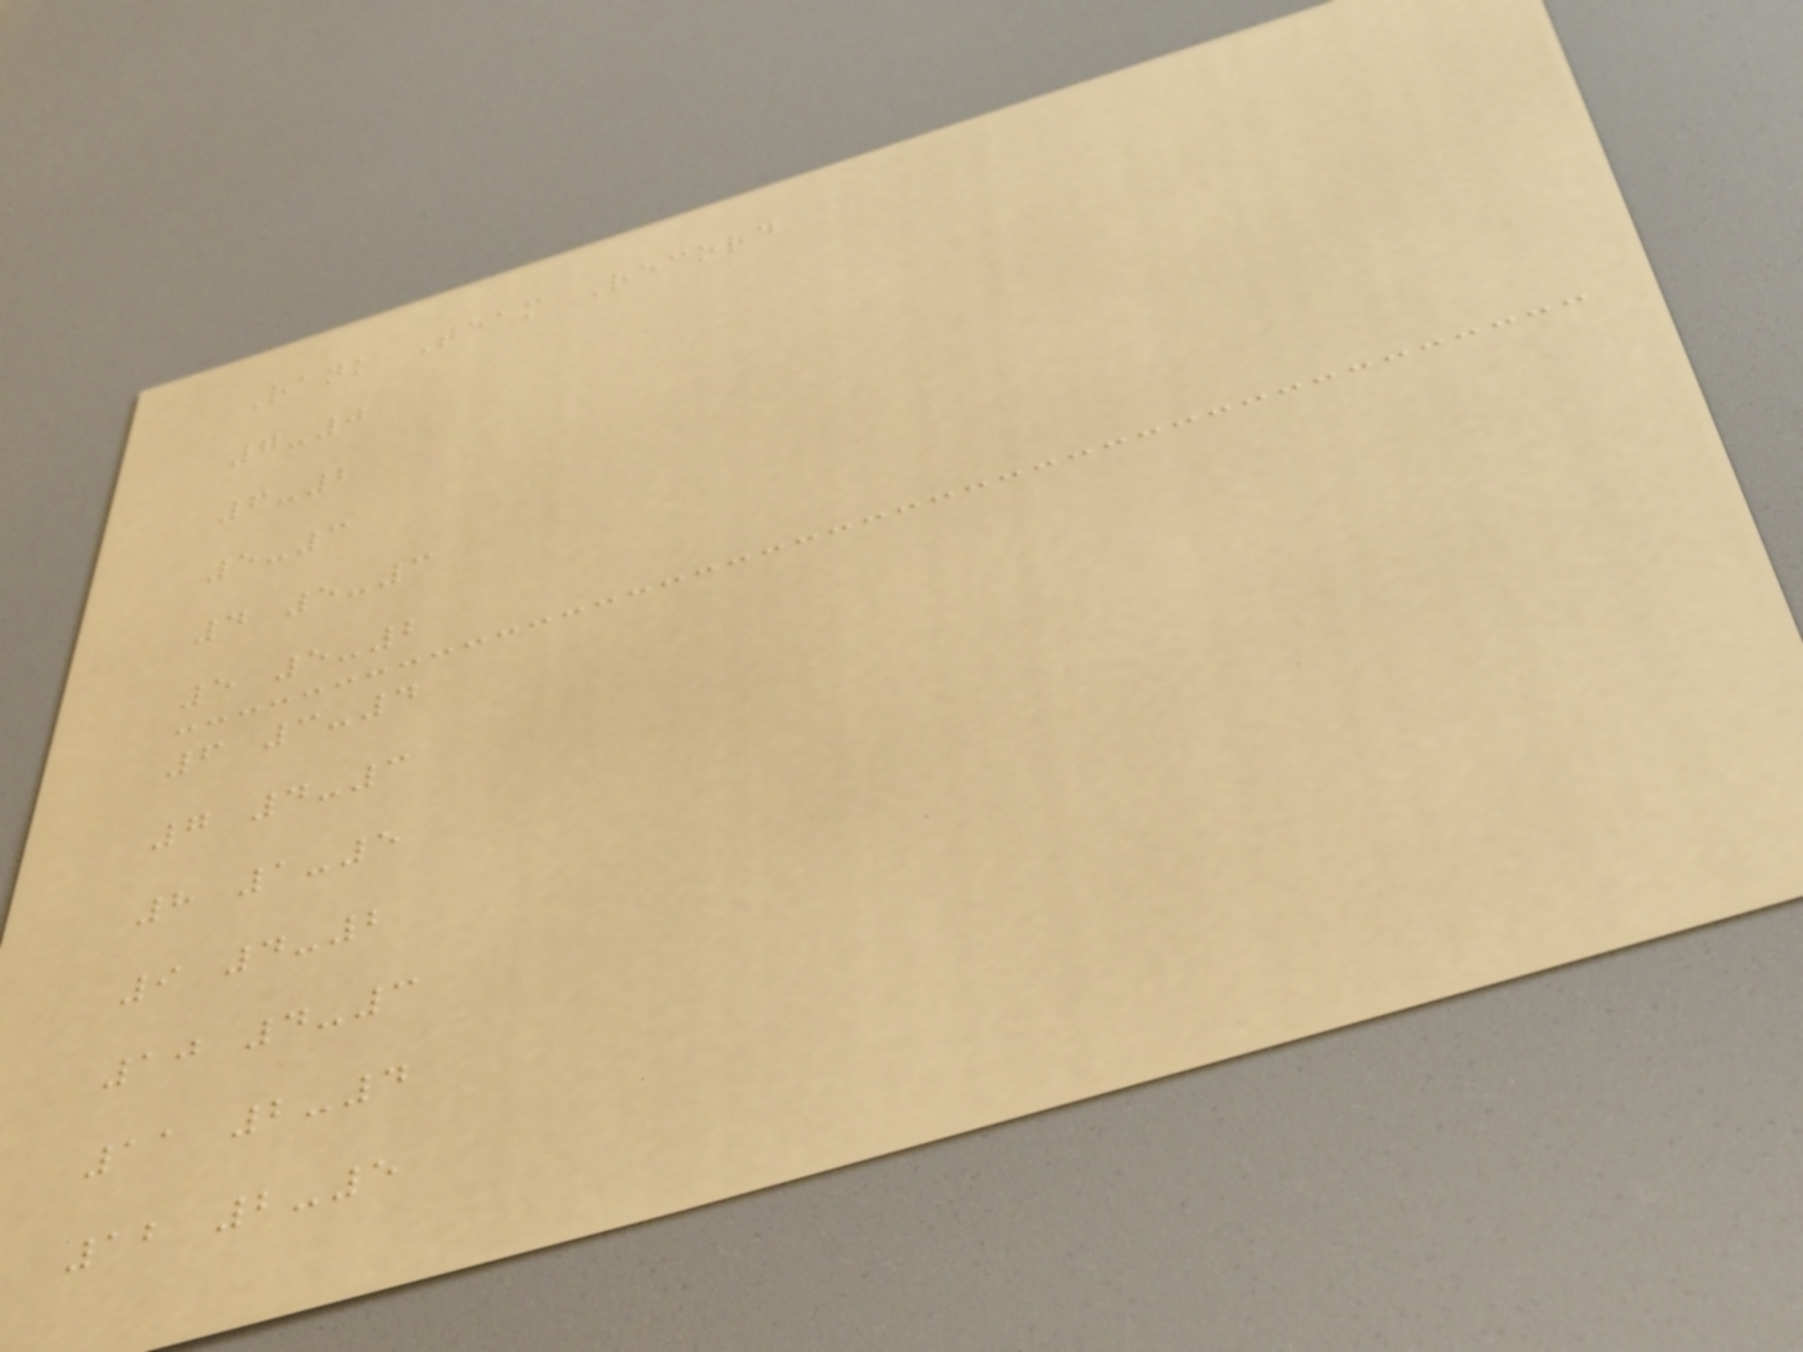Rank Team Record
7-0
6-2
5-3
4 5-3
5 5-2
6 3-4
7 4-3
8 1-5
9 4-2
10 4-3
11 2-4
12 2-5
